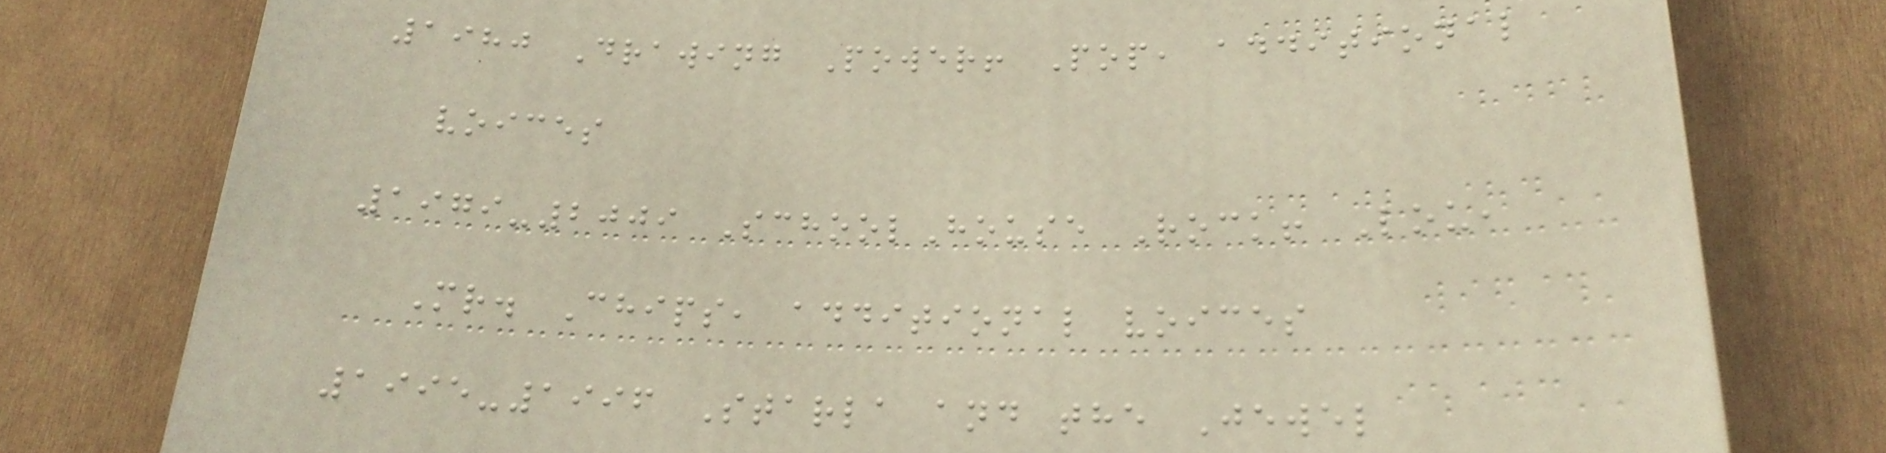1980 Drawing Power! Pop, additional
voices
1979-2009 SchoolHouse Rock! Lou,
Mr. Chips, additional voices
1995-1996 Starla and the Jewel
